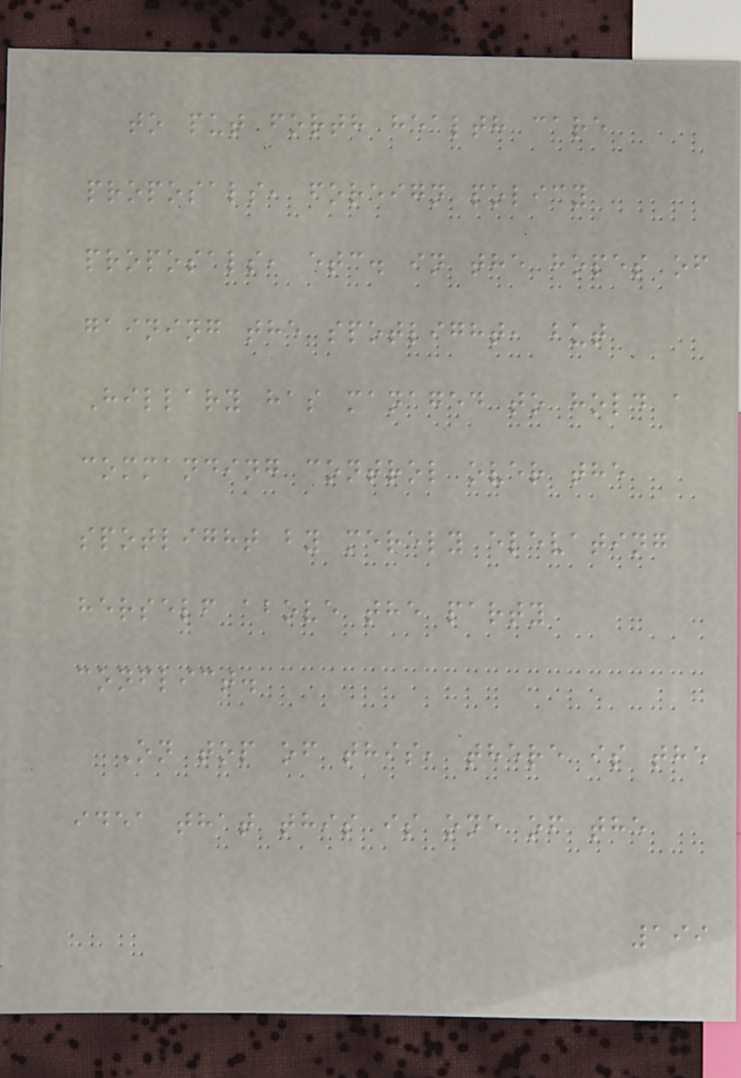to put forth health care
proposals, foreign policy
proposals, etc. in the hopes of
gaining the spotlight, but
Hillary has managed to hold a
commanding control over the
spotlight by merely elevating
herself above the party
conflict.
On top of this, there is the
idea that this is one of the
199
